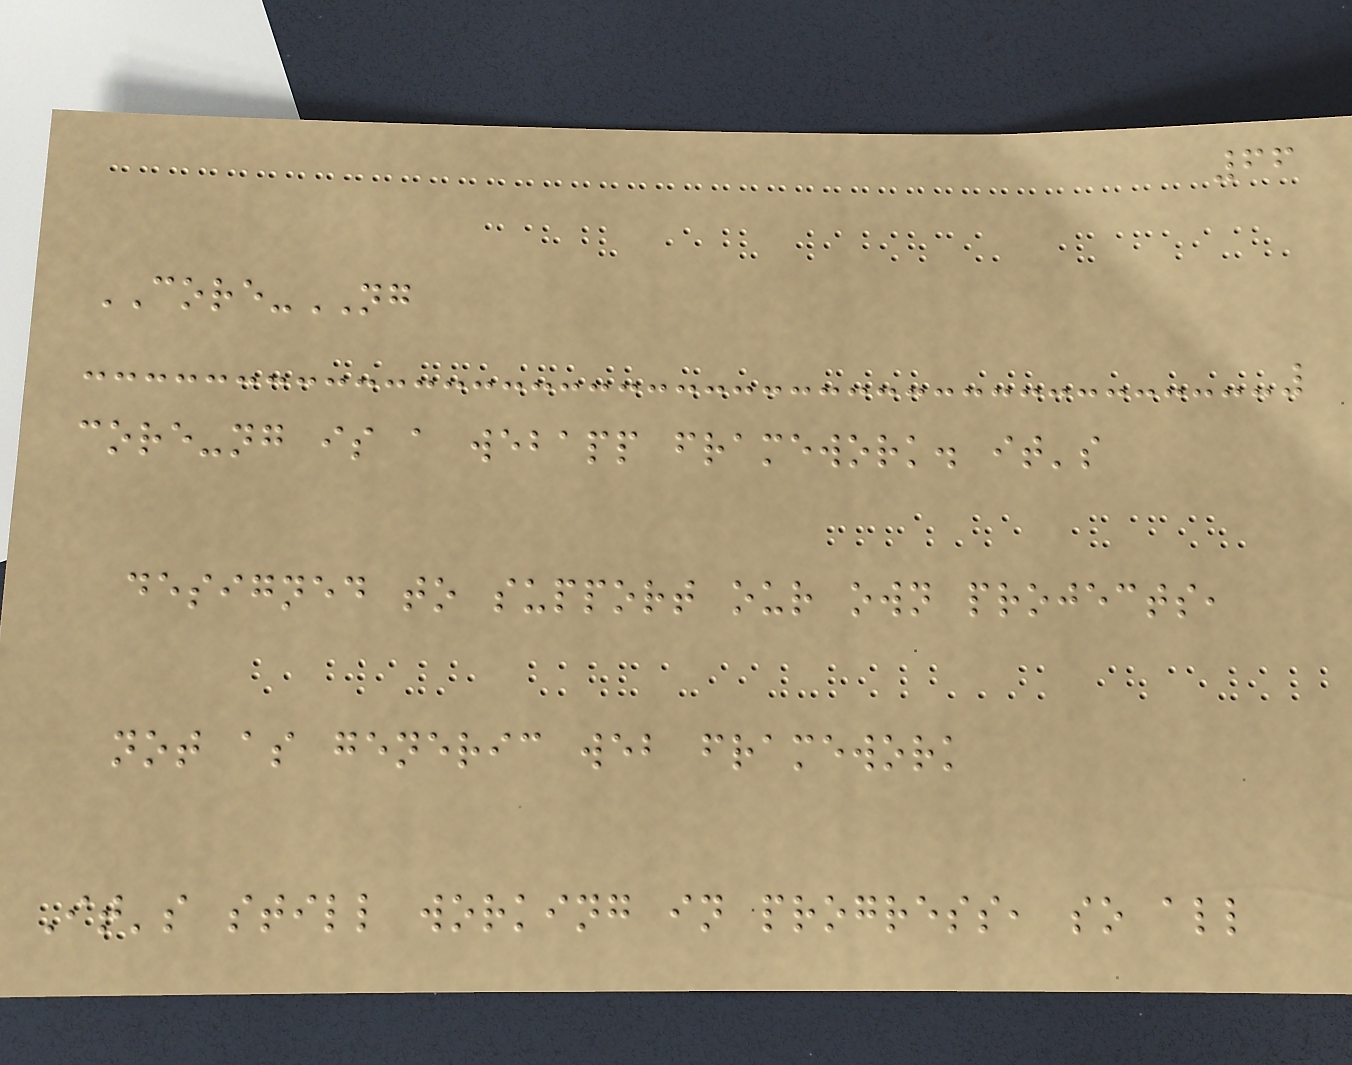66
CORE-NG
core-ng is a webapp framework. it's
designed to support our own projects,
not as generic web framework
It's still working in progress, so all
